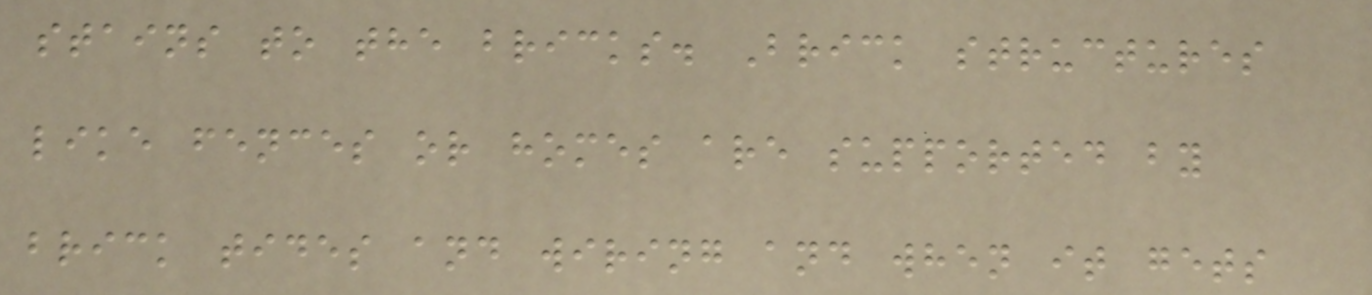stains to the bricks. Brick structures
like fences or homes are supported by
brick tides and wiring and when it gets
